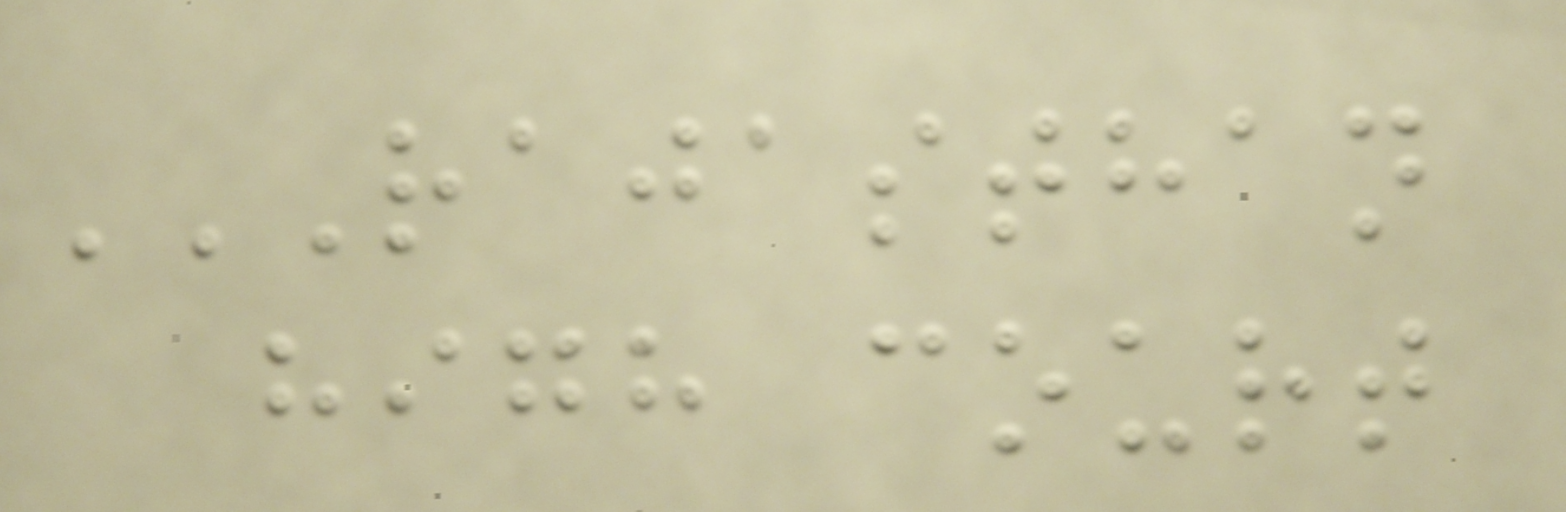RAJASTHAN
HIGH COURT
